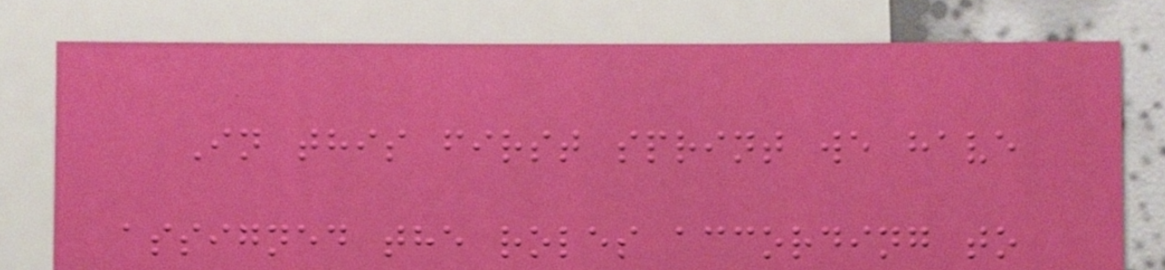In this first sprint we have
assigned the roles according to
